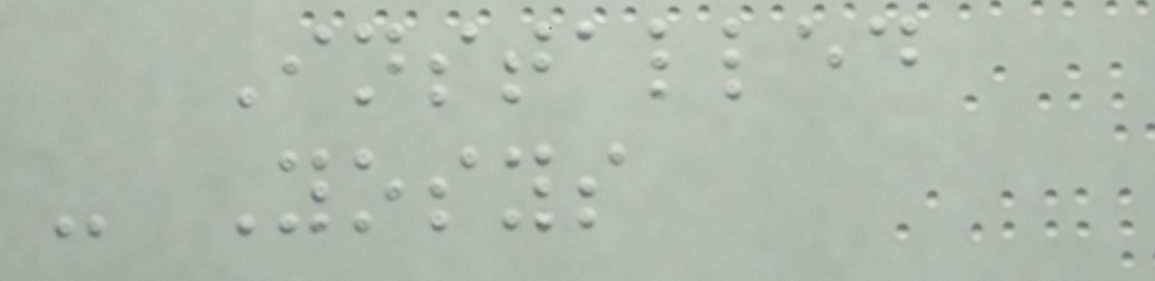Installed
- Yosys
